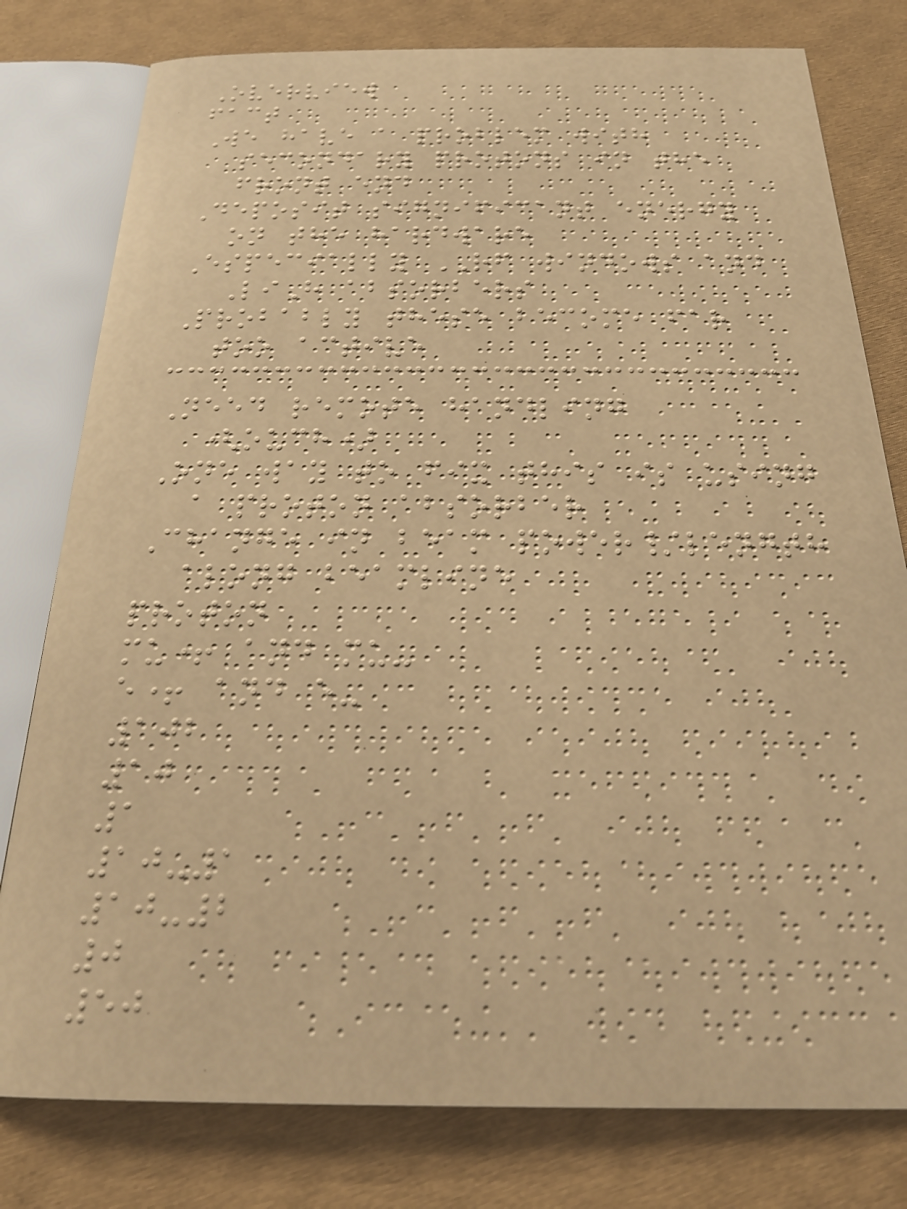Overview
fact
We have a problem with
secondary protons in the
front end
Deposit significant energy
on the hardware
Especially RF windows and
LiH absorbers
Probably these become far
too active
Need remote handling
(ouch)
One way to fix this is using
a proton absorber
Change in beam power/length
along beamline
proton
mu+ and mu-
e+ and e-
102
10
1
10-1
10-2
0
50
